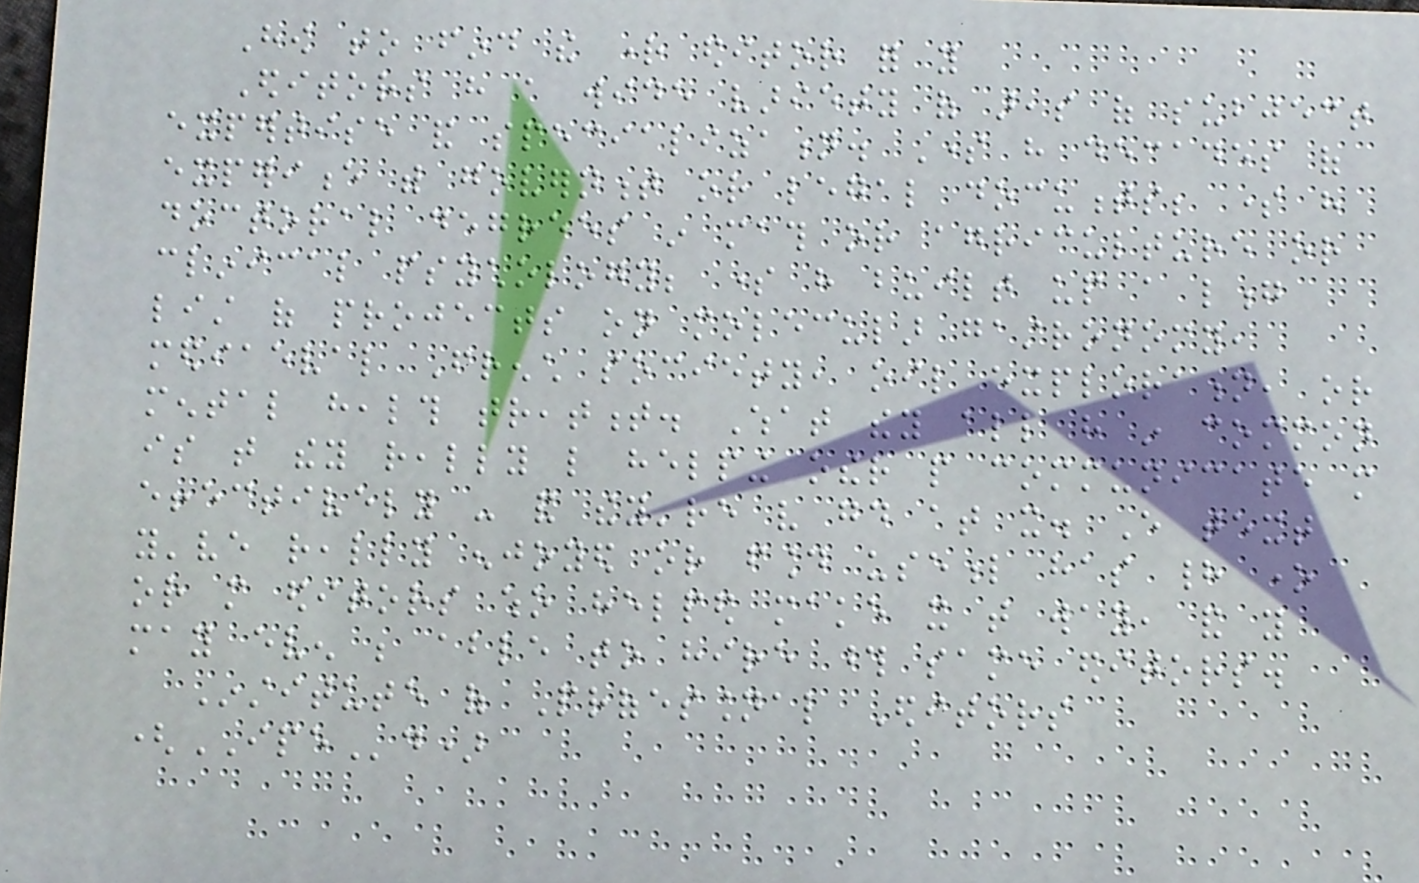How to find the right editor for you
Editors have a wide variety of areas of subject
expertise and specialization. Some have decades of
experience with government or legal documents; some have
doctoral degrees in math or agriculture or
clinical psychology; some have built up a long
list of projects on molecular gastronomy,
mediaeval French society, oil exploration, or
mental health treatment. What they all have in common
is that they really like helping other people communicate more
effectively - and they're very good at it. Every text
you've really enjoyed or found useful has had one
or more editors who helped make it that way, and you
may even be able to hire those same editors.
Institute of Professional Editors
(IPEd)
